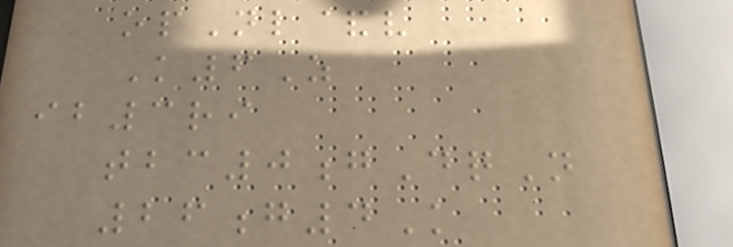opNl&v
K6Z
ib3ri
tbc0gDqN
26g4K
